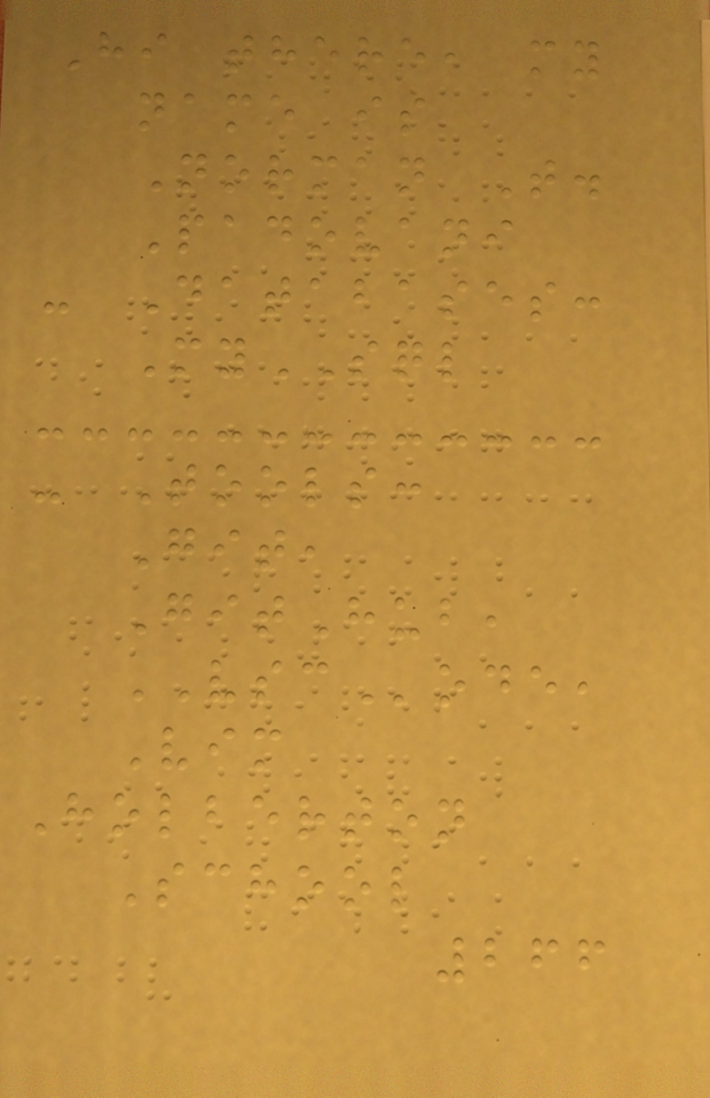Hi there, my
name is
Norman T.
Padovani
- Databases:
MySQL
- Tools:
Git,
GitHub,
VSCode,
Vim
Holberton
School
266
